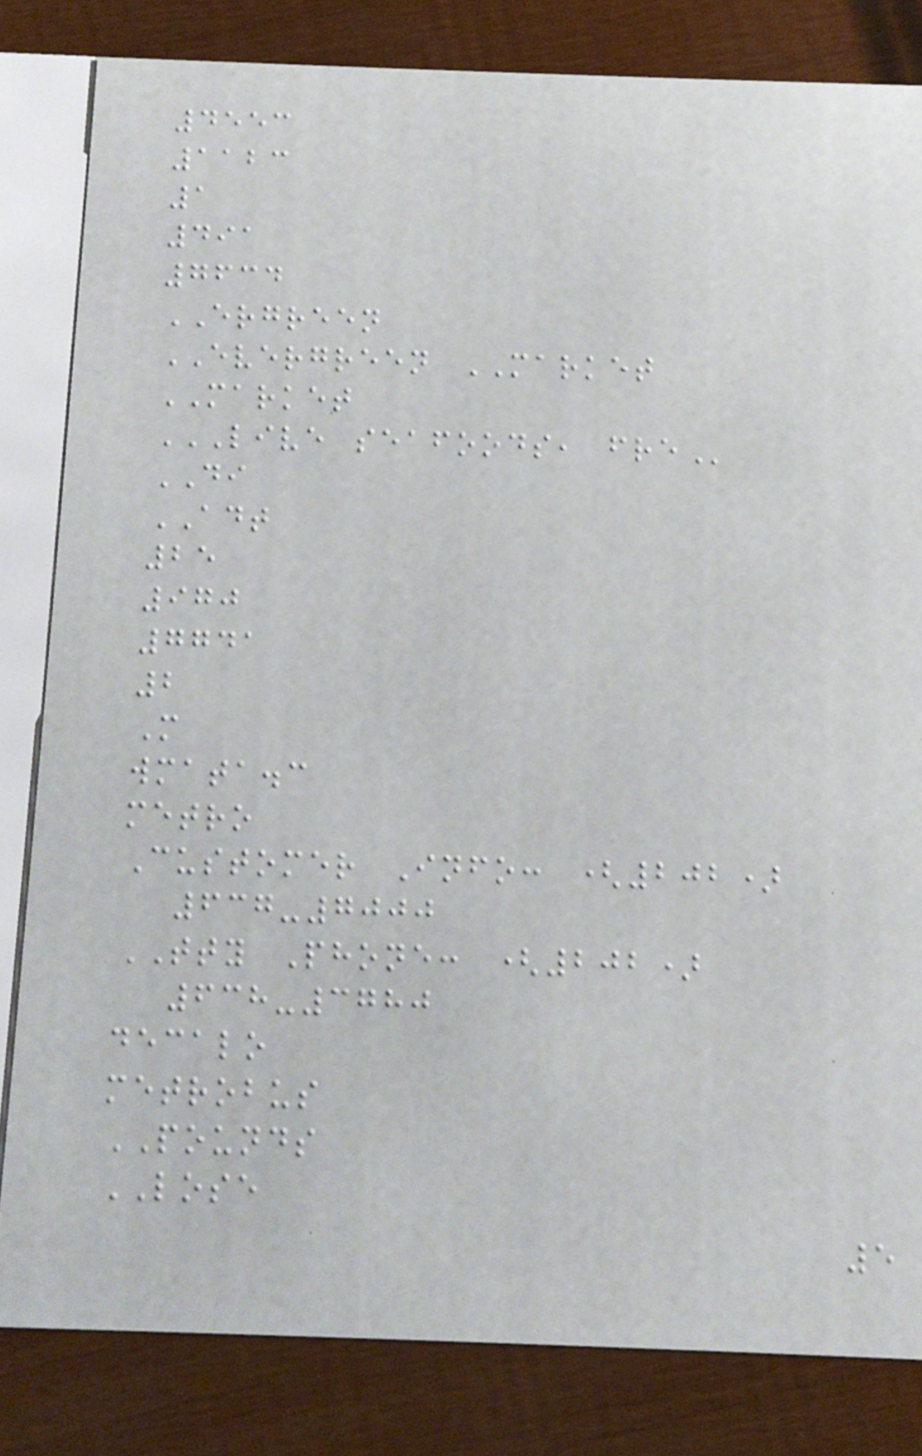4553
1123
1
491
7634
ERGREEN
EVERGREEN MARKET
MARKET
LIVE SEAFOODS, FRE
DI
ADT
25
970
7741
2
M
wmata.c
metro
Customer Info: (202)
637-7000
TTY Phone: (202)
638-3780
decalo
metrobus
POUNDS
LOSE
5
